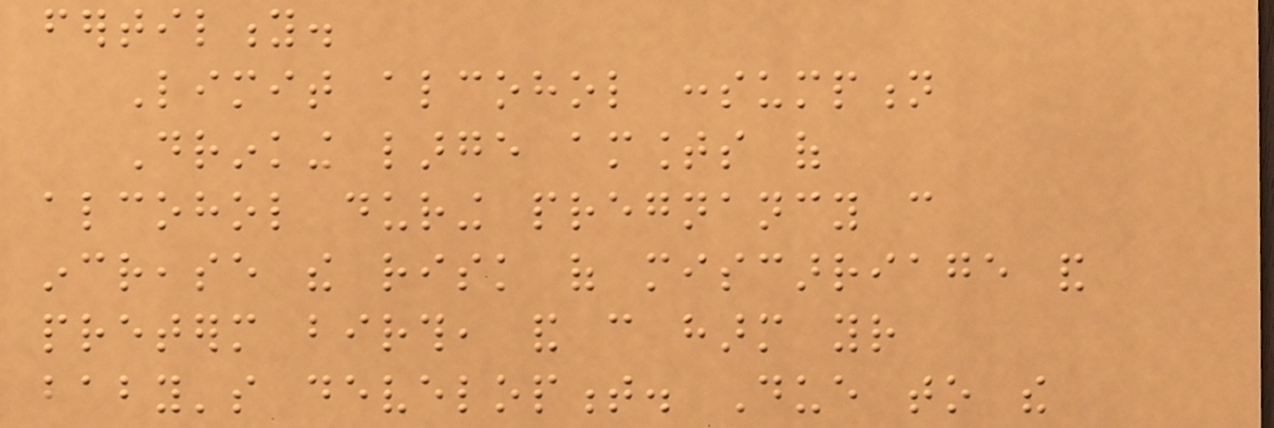fertility.
Limit alcohol consumption
Drinking large amounts of
alcohol during pregnancy can
increase the risk of miscarriage and
preterm birth, and can harm your
baby's development. Due to the
